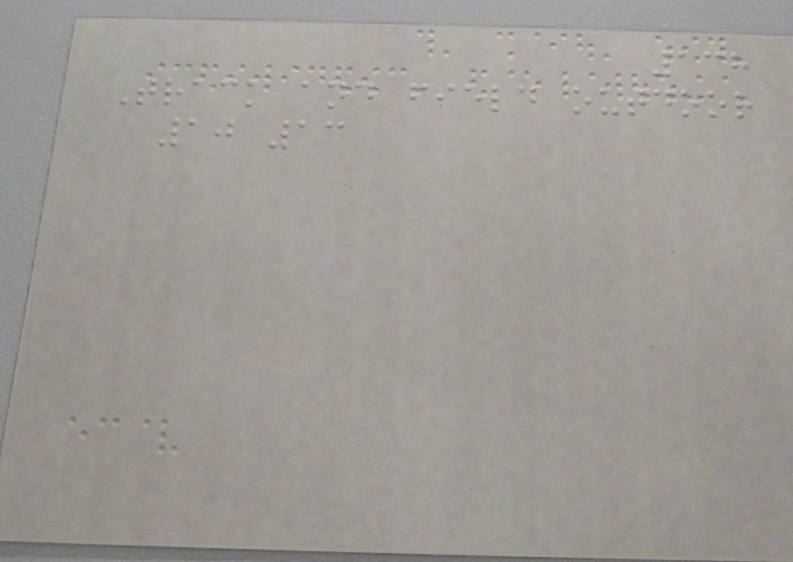138
Track and field outdoor
10 13
